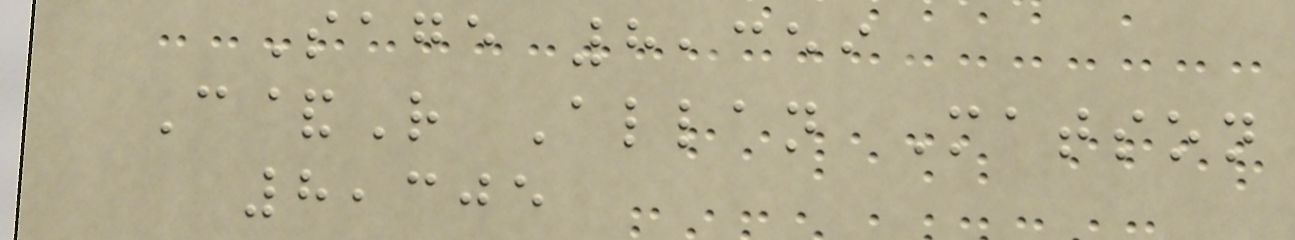Sage 8,359
C&R Allan Matson
8,305
